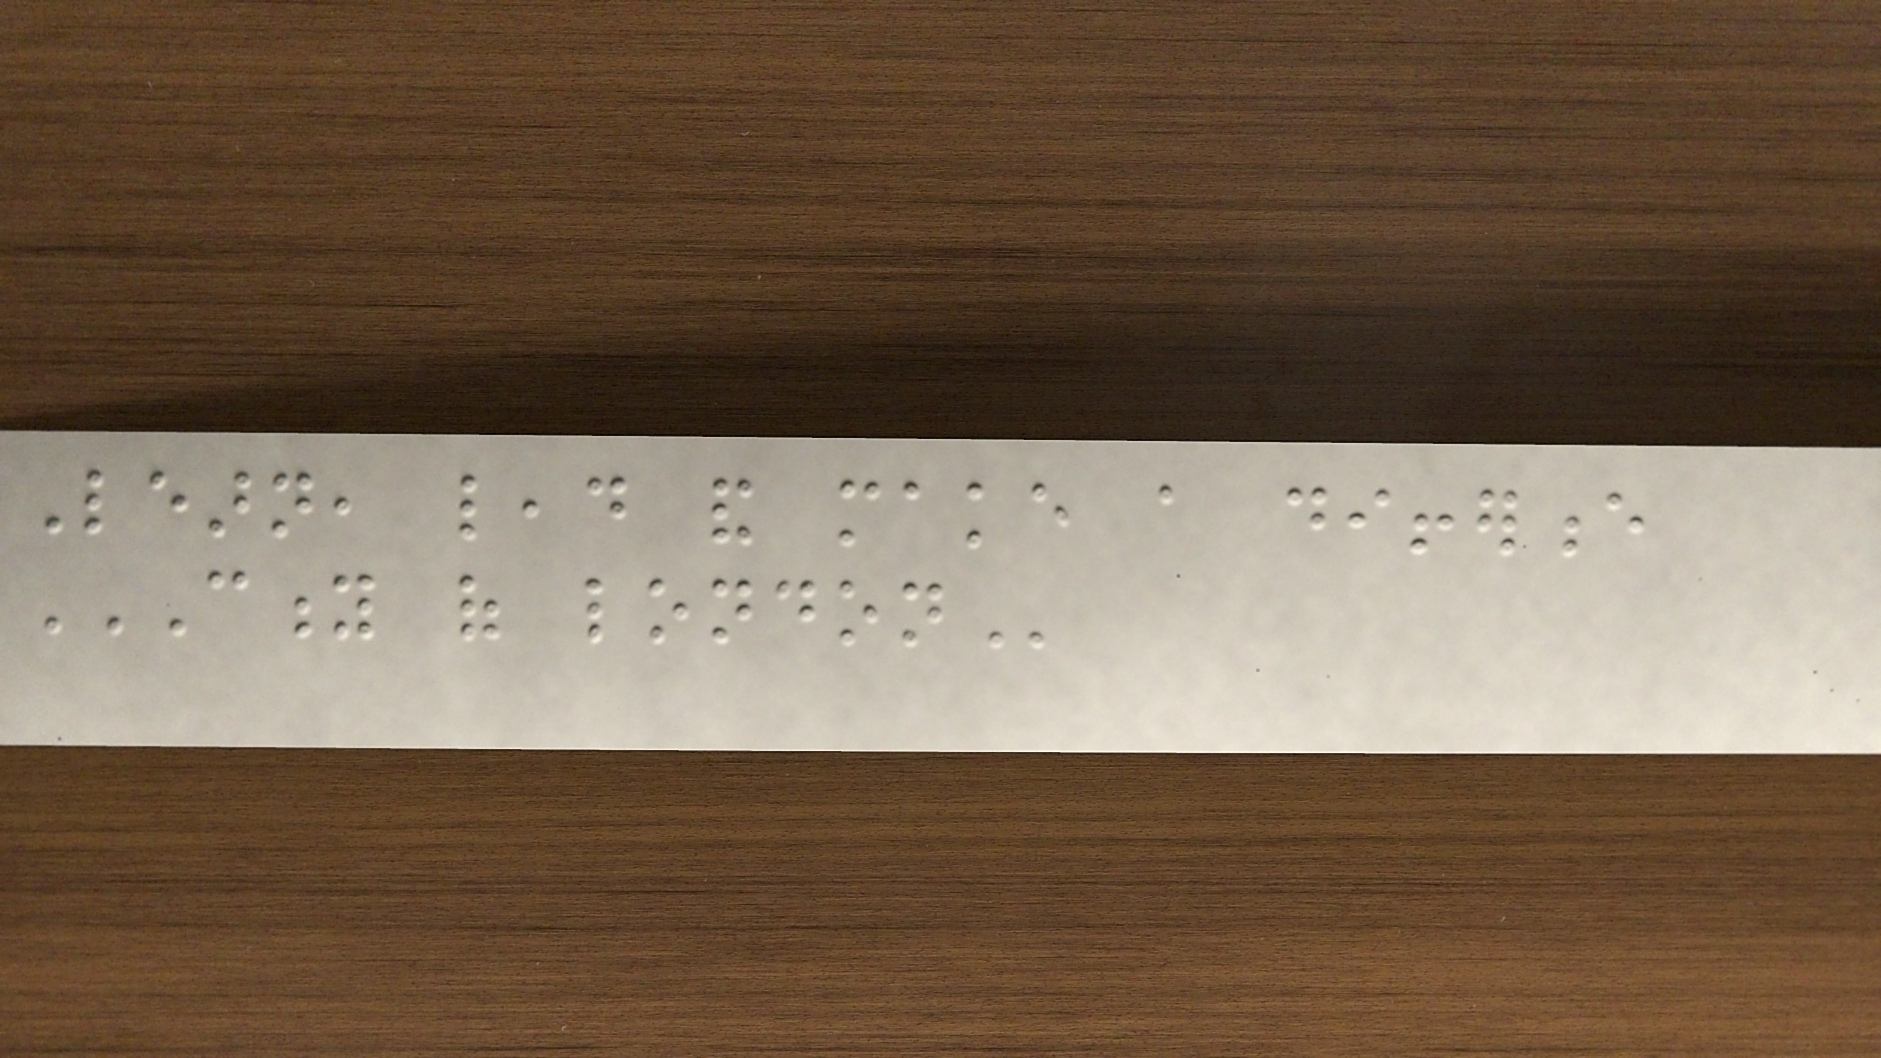Learn, lead and make a difference
CITY OF LONDON
